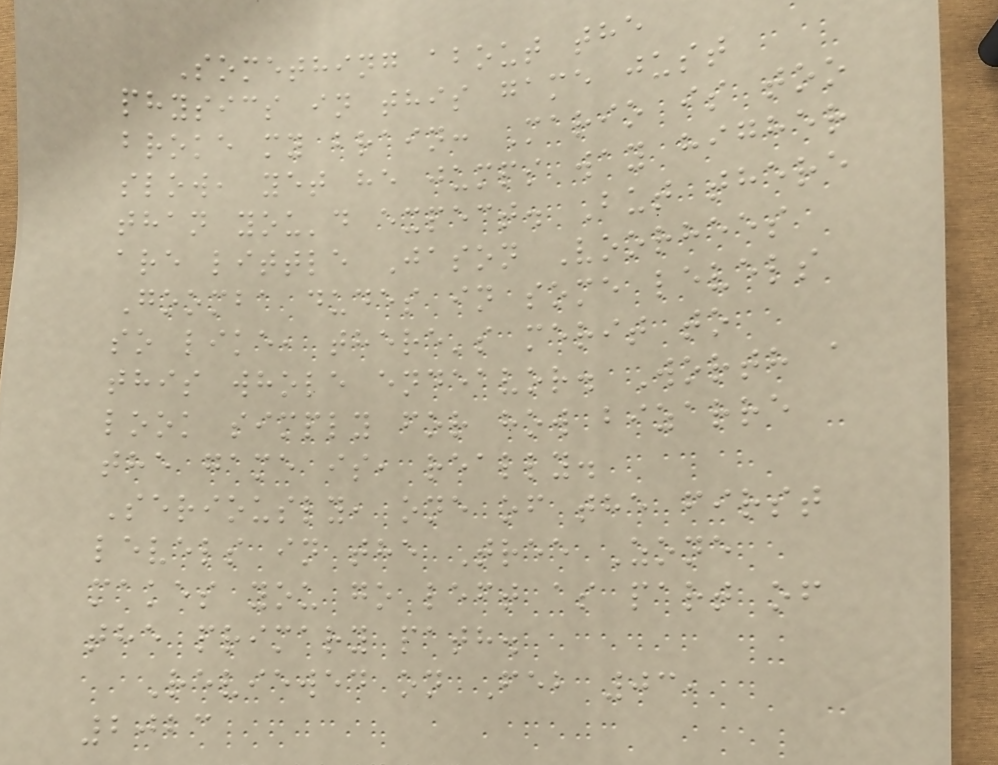Something about the
physics in this game just
broke my brain: Mario is too
slow, yet he jumps way higher
than you'd expect. But there
are little Jason Voorhees
Goomba dudes in some levels
so like, there's merit to
this whole endeavor. Worth a
look simply for how bizarre
the game is, really.
Seriously, one of the first
levels in the Tree Zone
makes you go left as part of
the primary path.
Reviewed on Feb 03,
2023
